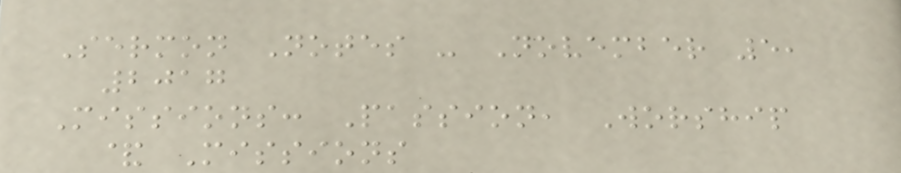Sermon Notes - November 5,
2017
Missions: Passion, Worship
& Missions
